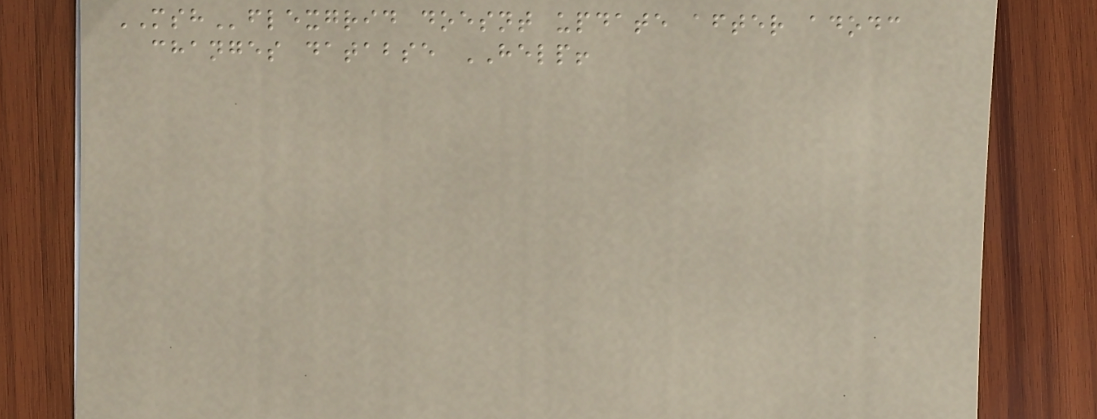MSHflexgrid doesnt update after adodc
changes databse HELP!
